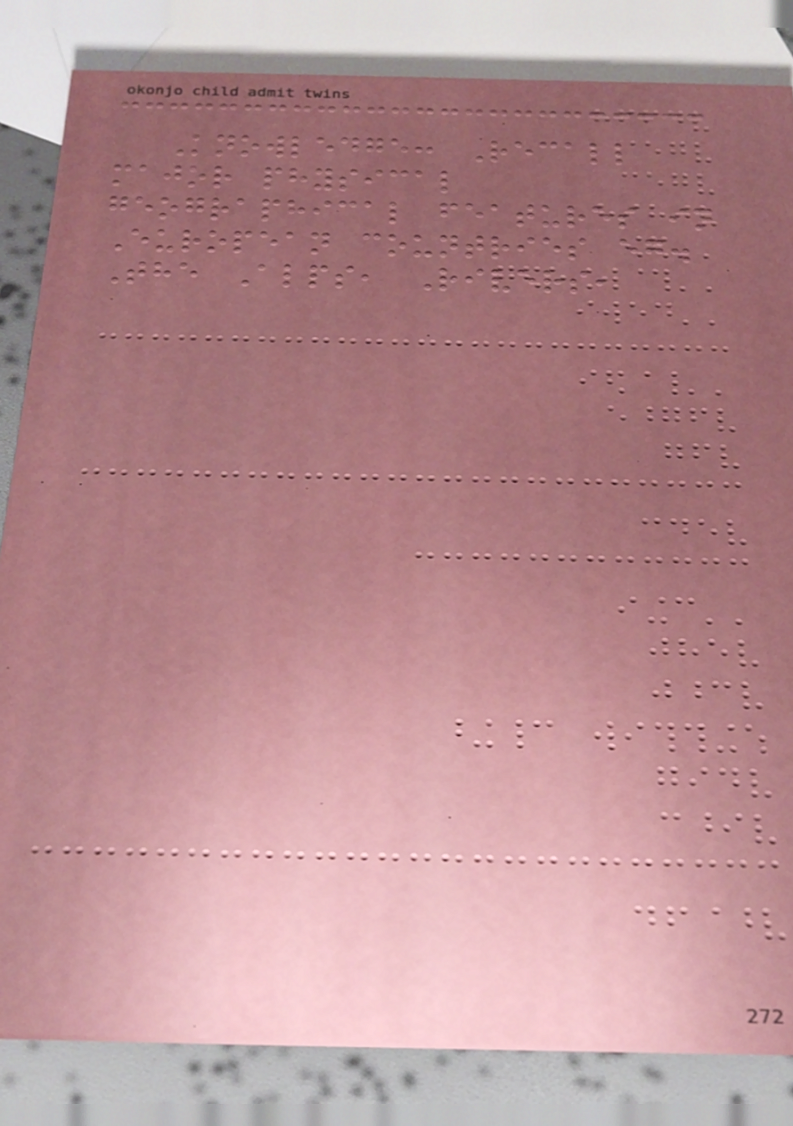Knowledge: Recall
major physical
geographical features in
European countries eg.
The Alps, Rivers,
